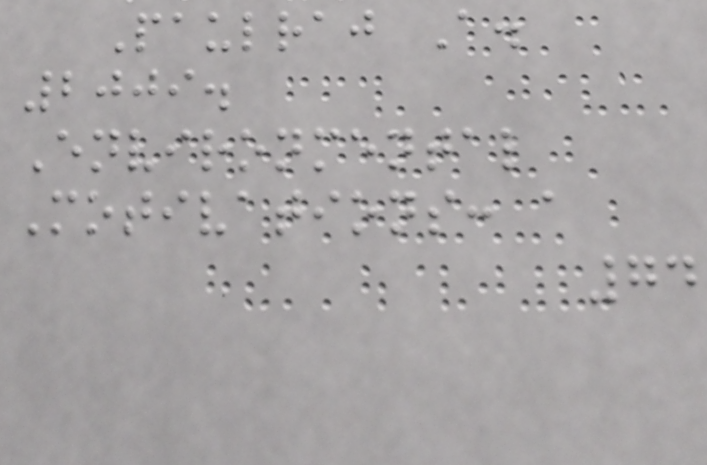Paulraj A.
2009.
Environmental
Motivations: a
74
